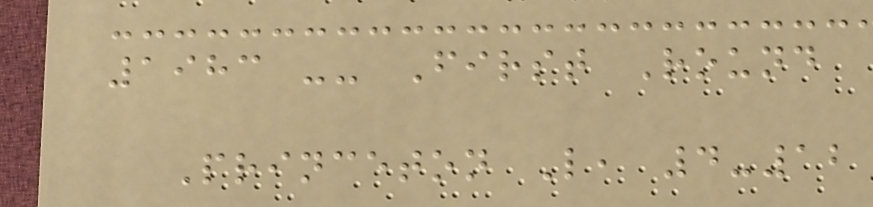1983 -- First Round
Princeton L, 4-12
